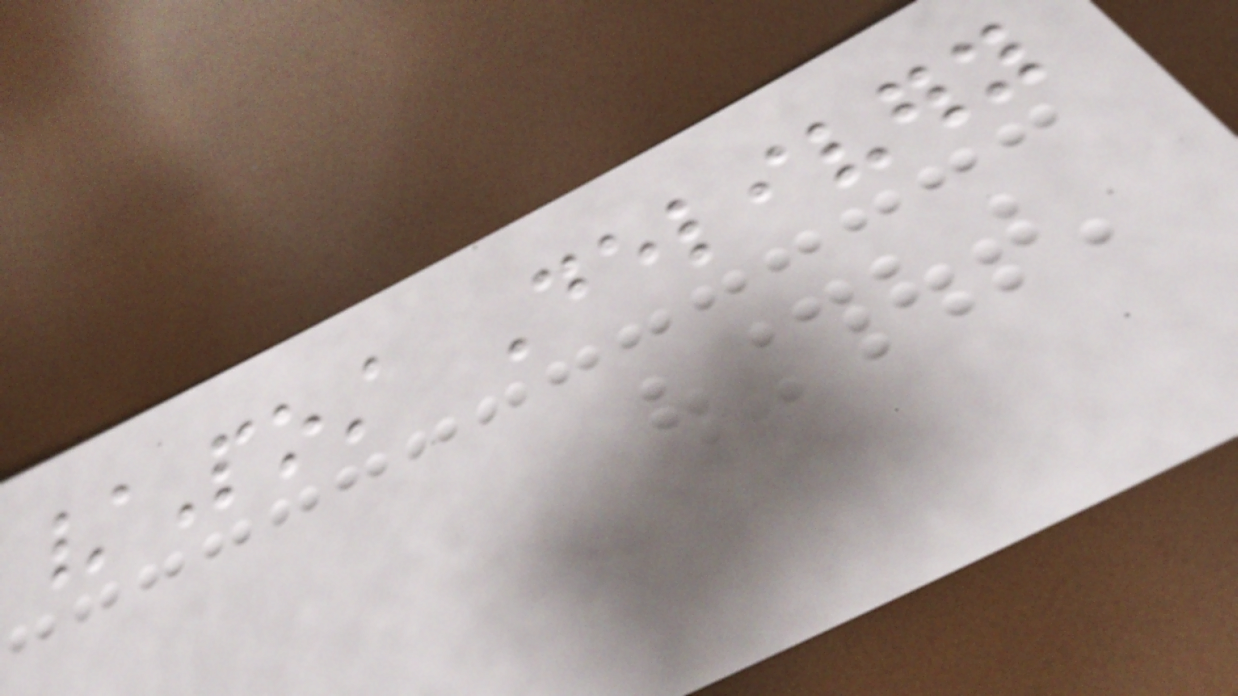/Post Delivery
